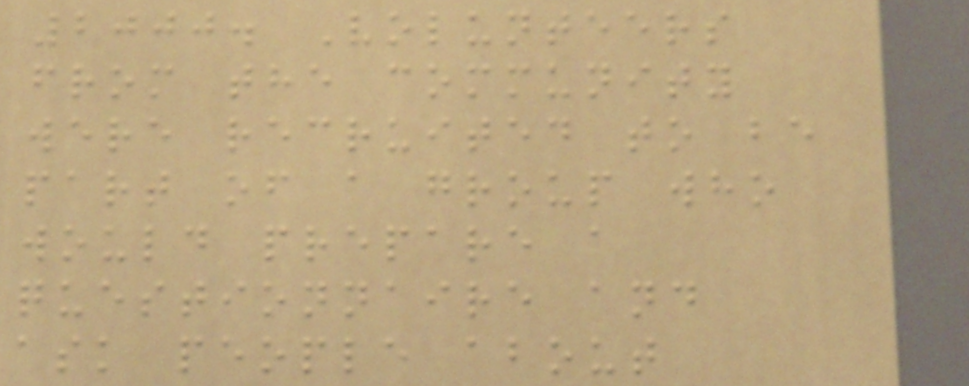2000. Volunteers
from the community
were recruited to be
part of a group who
would prepare a
questionnaire and
ask people about
